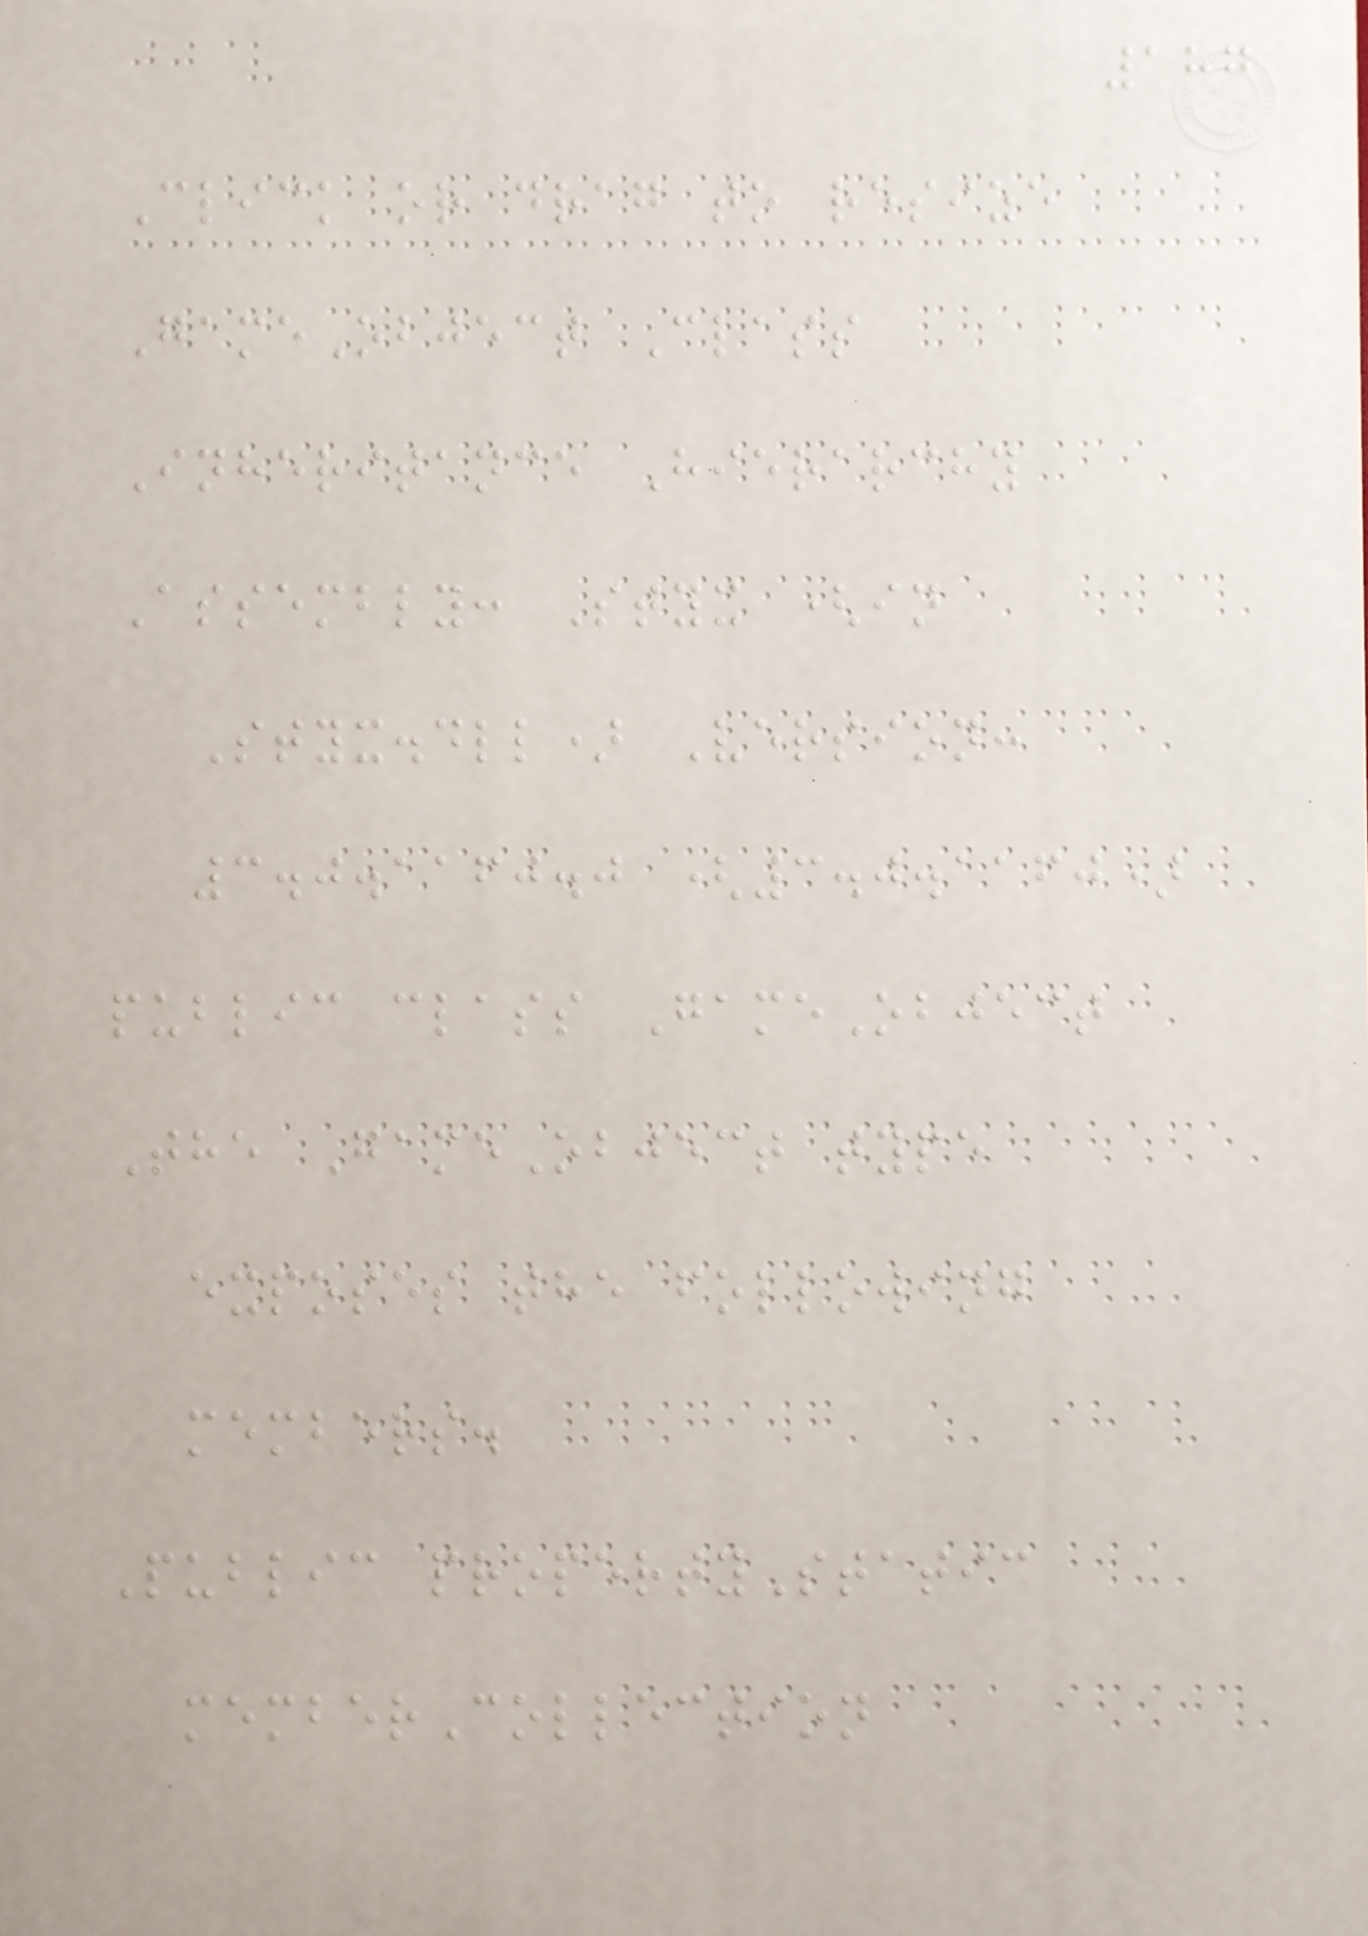187
Click or drag to resize
GameObject Class
Inheritance Hierarchy
Assembly: Styx (in
Styx.dll) Version:
3.0.1160.0 (3.0.1160)
public class GameObject
The GameObject type
exposes the following
members.
Public propertyStatic
memberCollection
